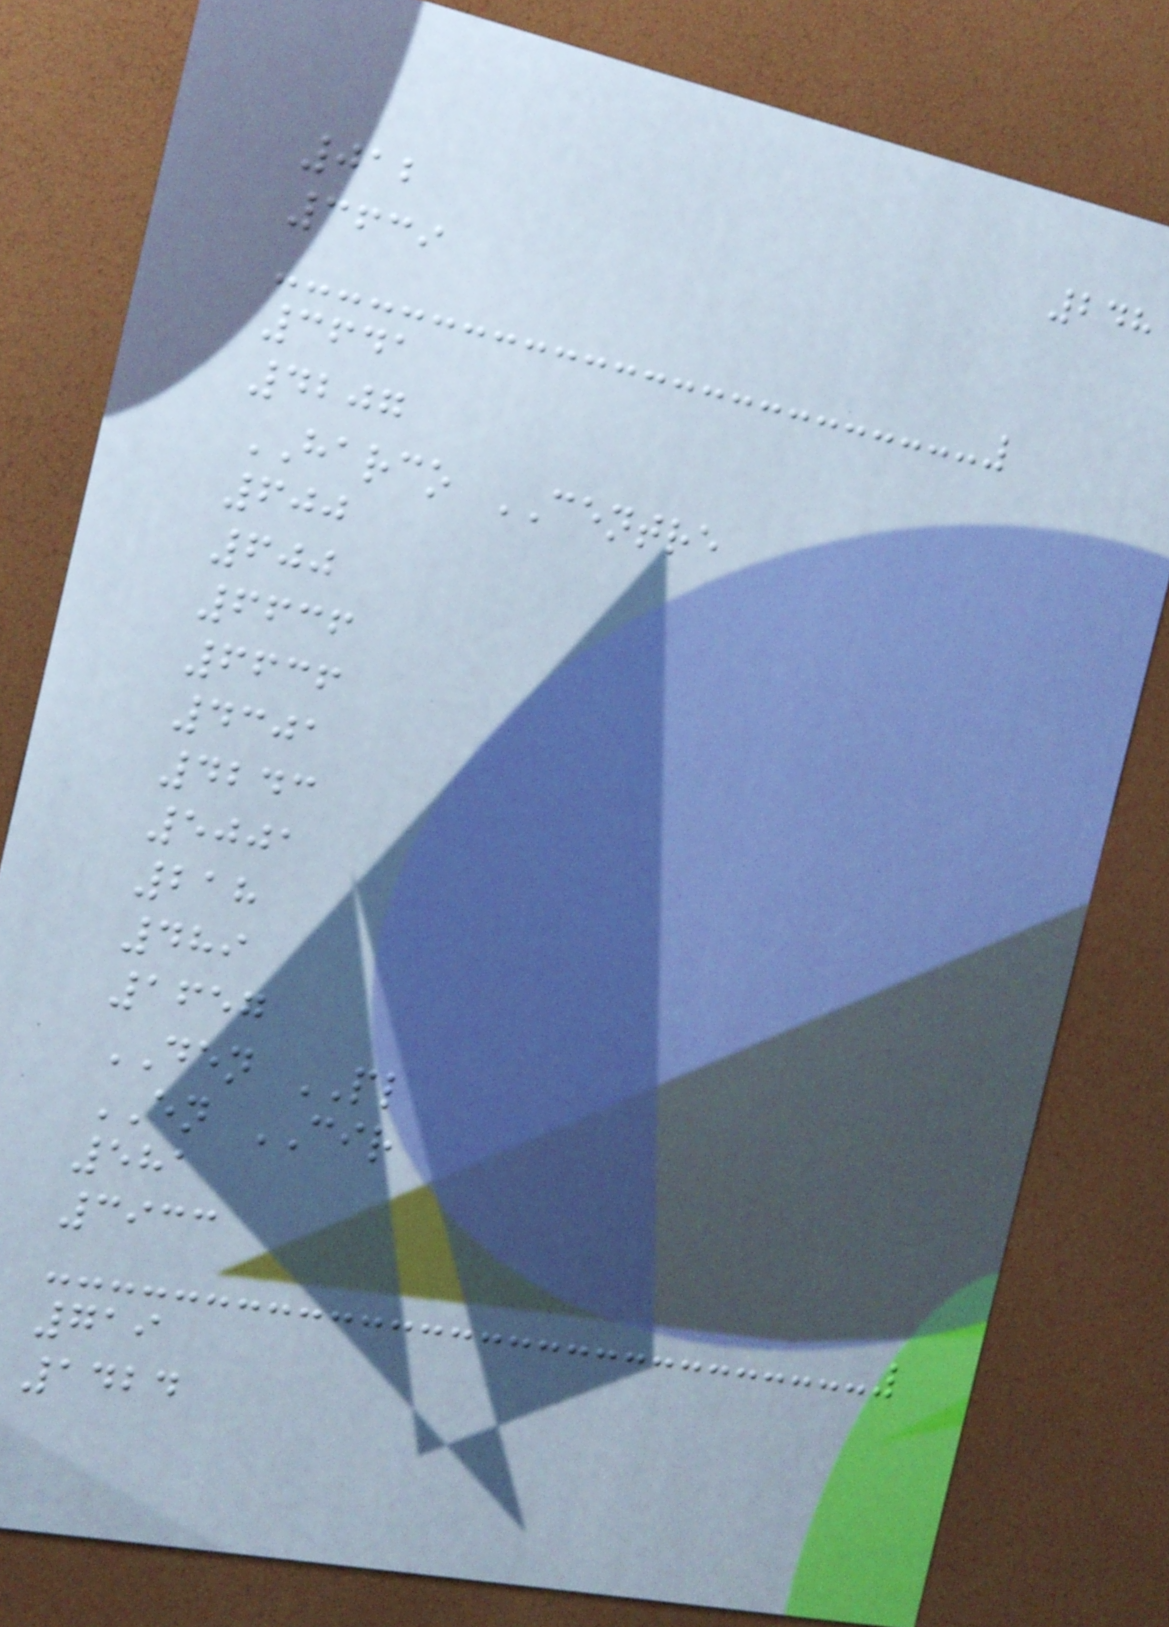248
012
3639
3641
4207
HARCO CENTRE
600
600
6636
6636
4301
4243
5001
218
489
1657
DEN PL
EN CIR
581
3933
719
1424
